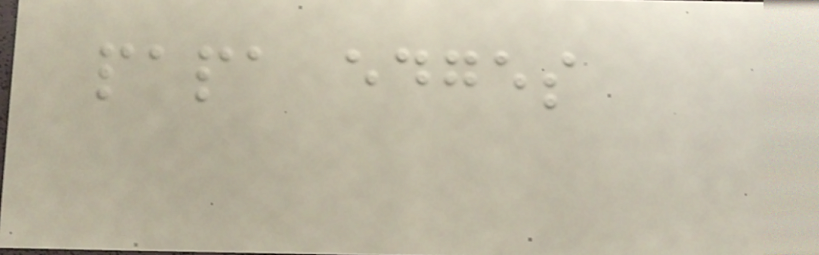papa edges
